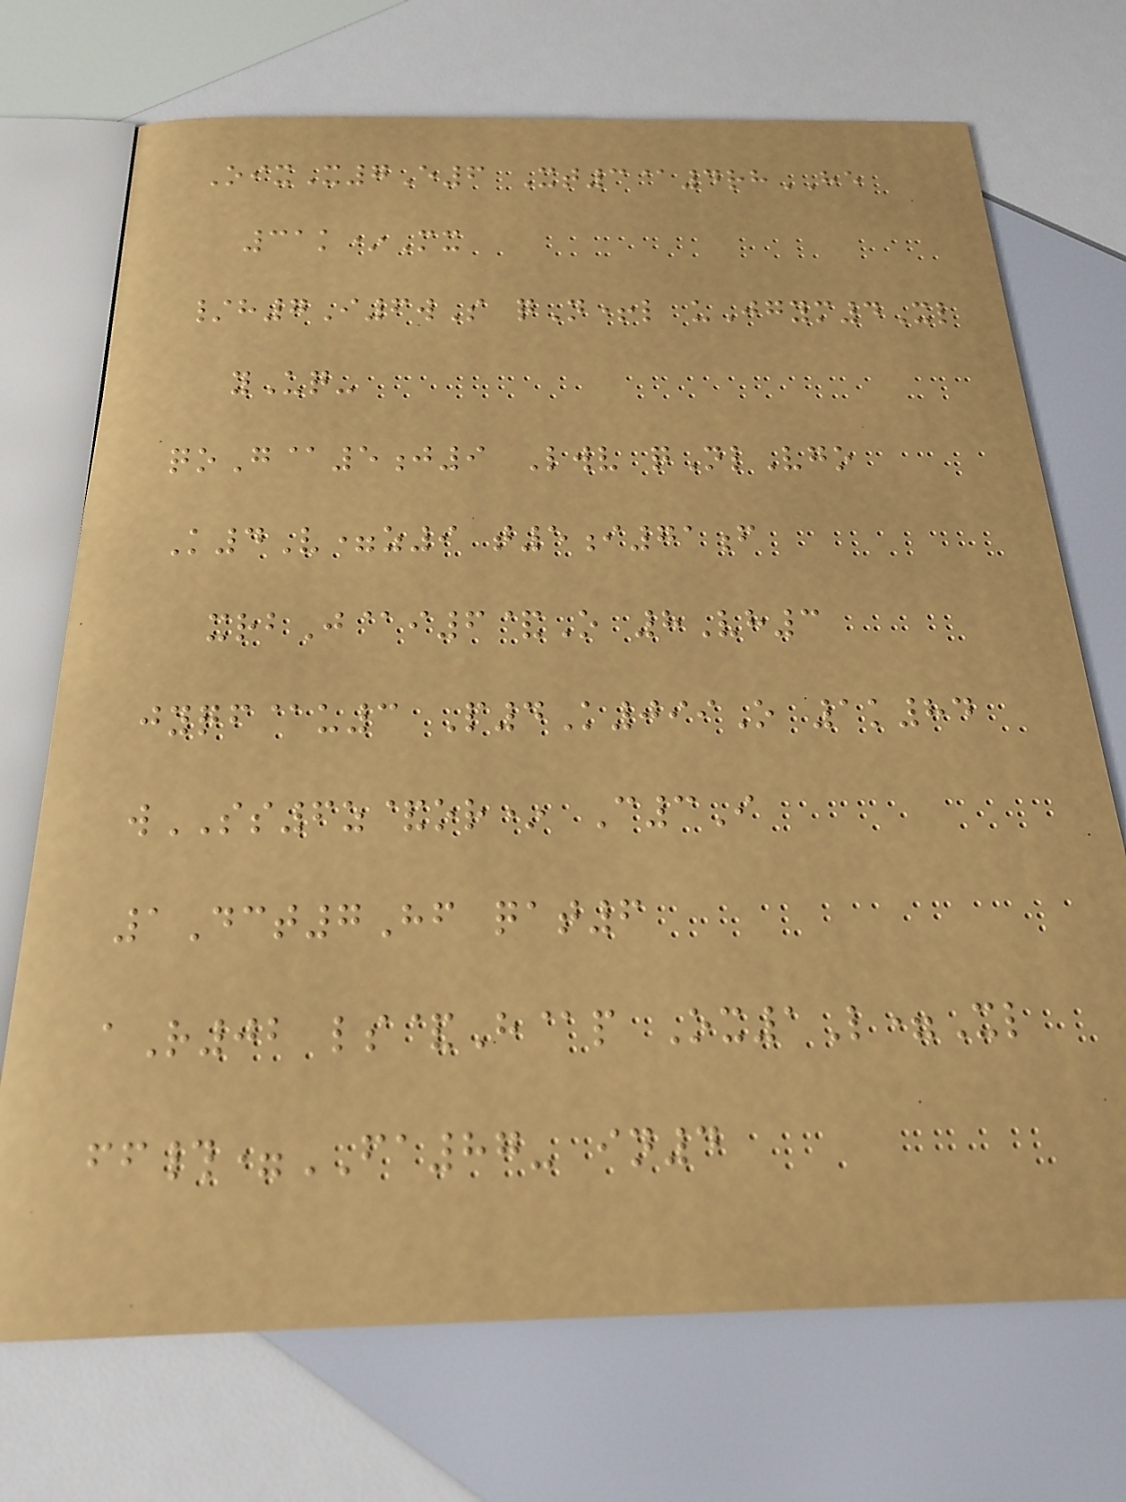OixX7E6 Xt3@4rhHE
31k*Mx
/h7I6wS qN+l uJgym4Xl
yUq-
qoG@5j9 Lwv qNlVgo
K4V=z9 t5i71f
xrbJ@i6&O 8Vh3
jyqf@u3 P4K099O 1k84
wSS6z&or* C3I
1Dct7Hf qat6
aR02 ls&H@p Ox1L=Xl
ff#=FA87- in4
